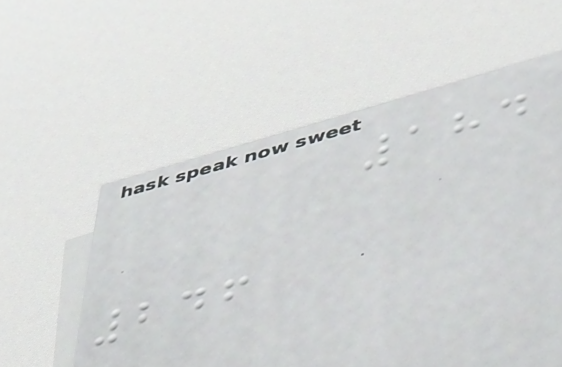184
246
